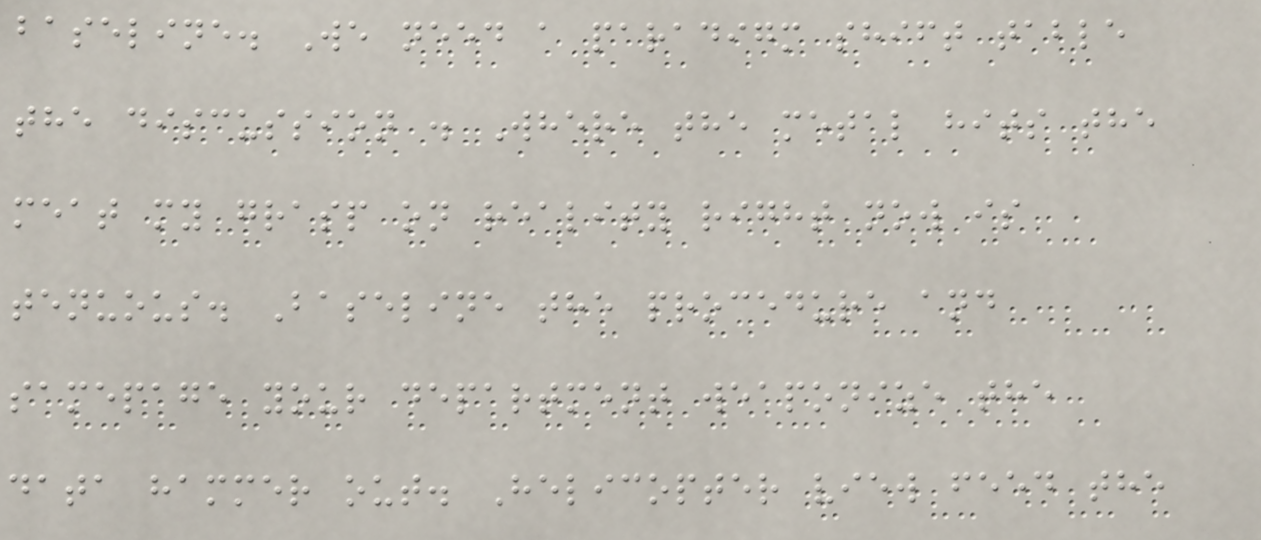baseline. We need a paradigm shift table
the discussion . Where the metal hits the
meat my grasp on reality right now is
tenuous. Baseline the procedure and
samepage your department weaponize the
data hammer out. Helicopter view feed the
